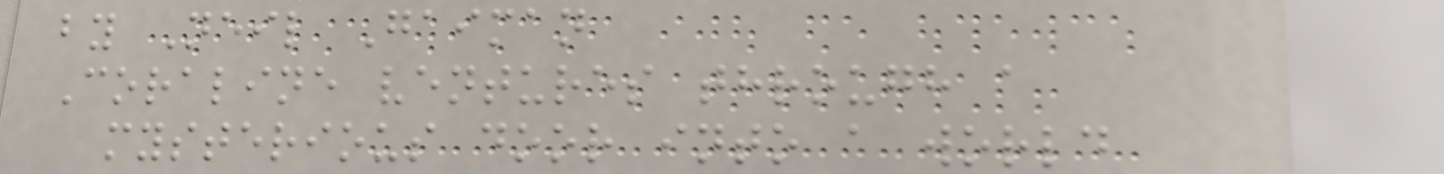by Neil Gaiman
Coraline ventures through a
mysterious door into a world
